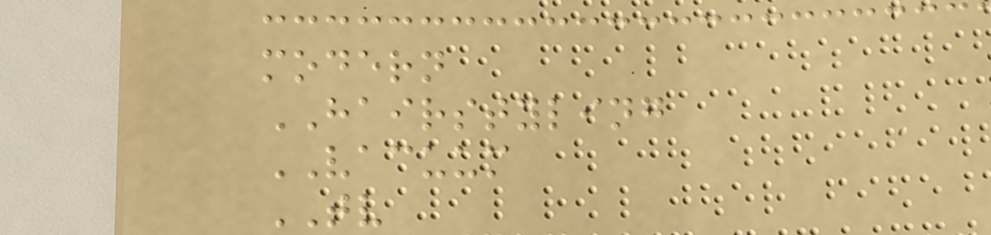modern
HAIRSTYLING
VACUUM
TV
